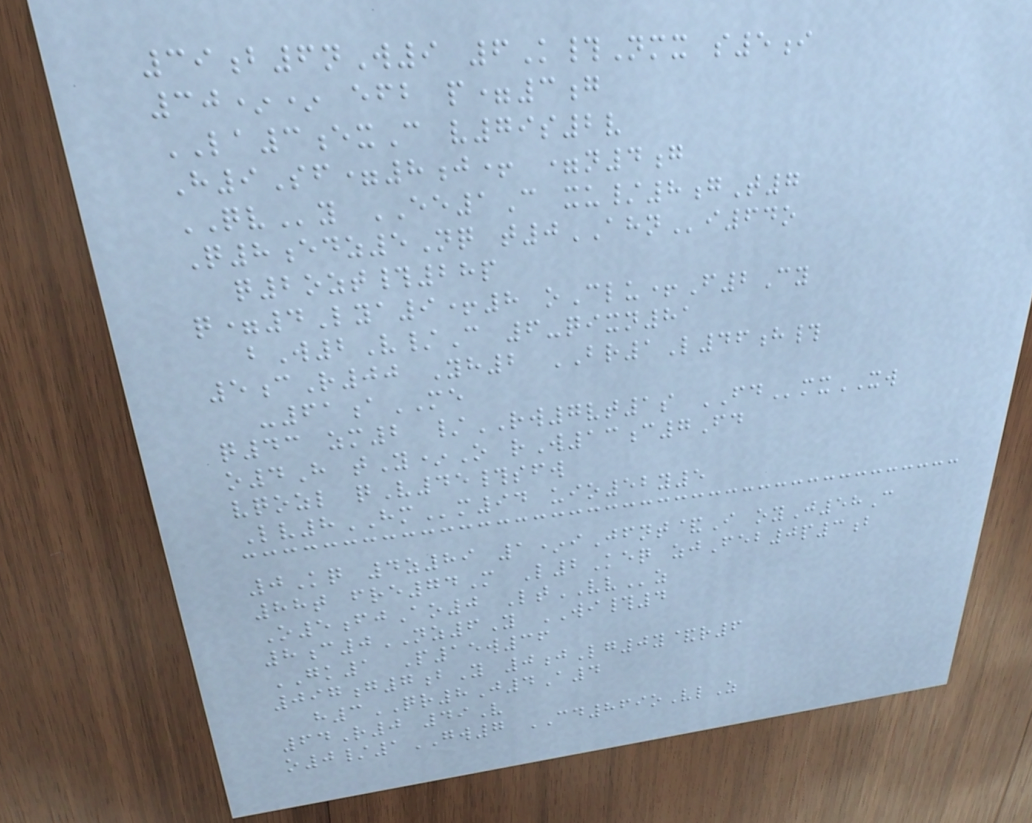39b6nW9 6K#Nmx s5i
30** efb p=3g
LA3exC v79s2v
H9Sf=8j+ =n4g
QVy EE1C xu/8gT7
Q8edz5Nq t0AHNi64o
q2ozt#28p
q=4Lya9+8 oClu+F2Cy
bW2V/C 6-qixn81
5cR00 Yh2 BR1L46h#
-61aME
q43 zm2 /RW7vt1s FDmxXW
o4H tY*O rW13c7Fd
vqozl qV45#sfw
Lv8HMm94 uio52y5
0Kq 4z89 1*iJfnt&I oyJ58C
88t fre74M L2Keq zjFeb0p3b
O5fjAo0 LtVVz
8c0NZ6Y WI#4
GK1 P15w36
097g7bY 0jLg0y&r6
h3QR8J4A4
64R0 49V
o0/1GW7 CD869oVlZ
